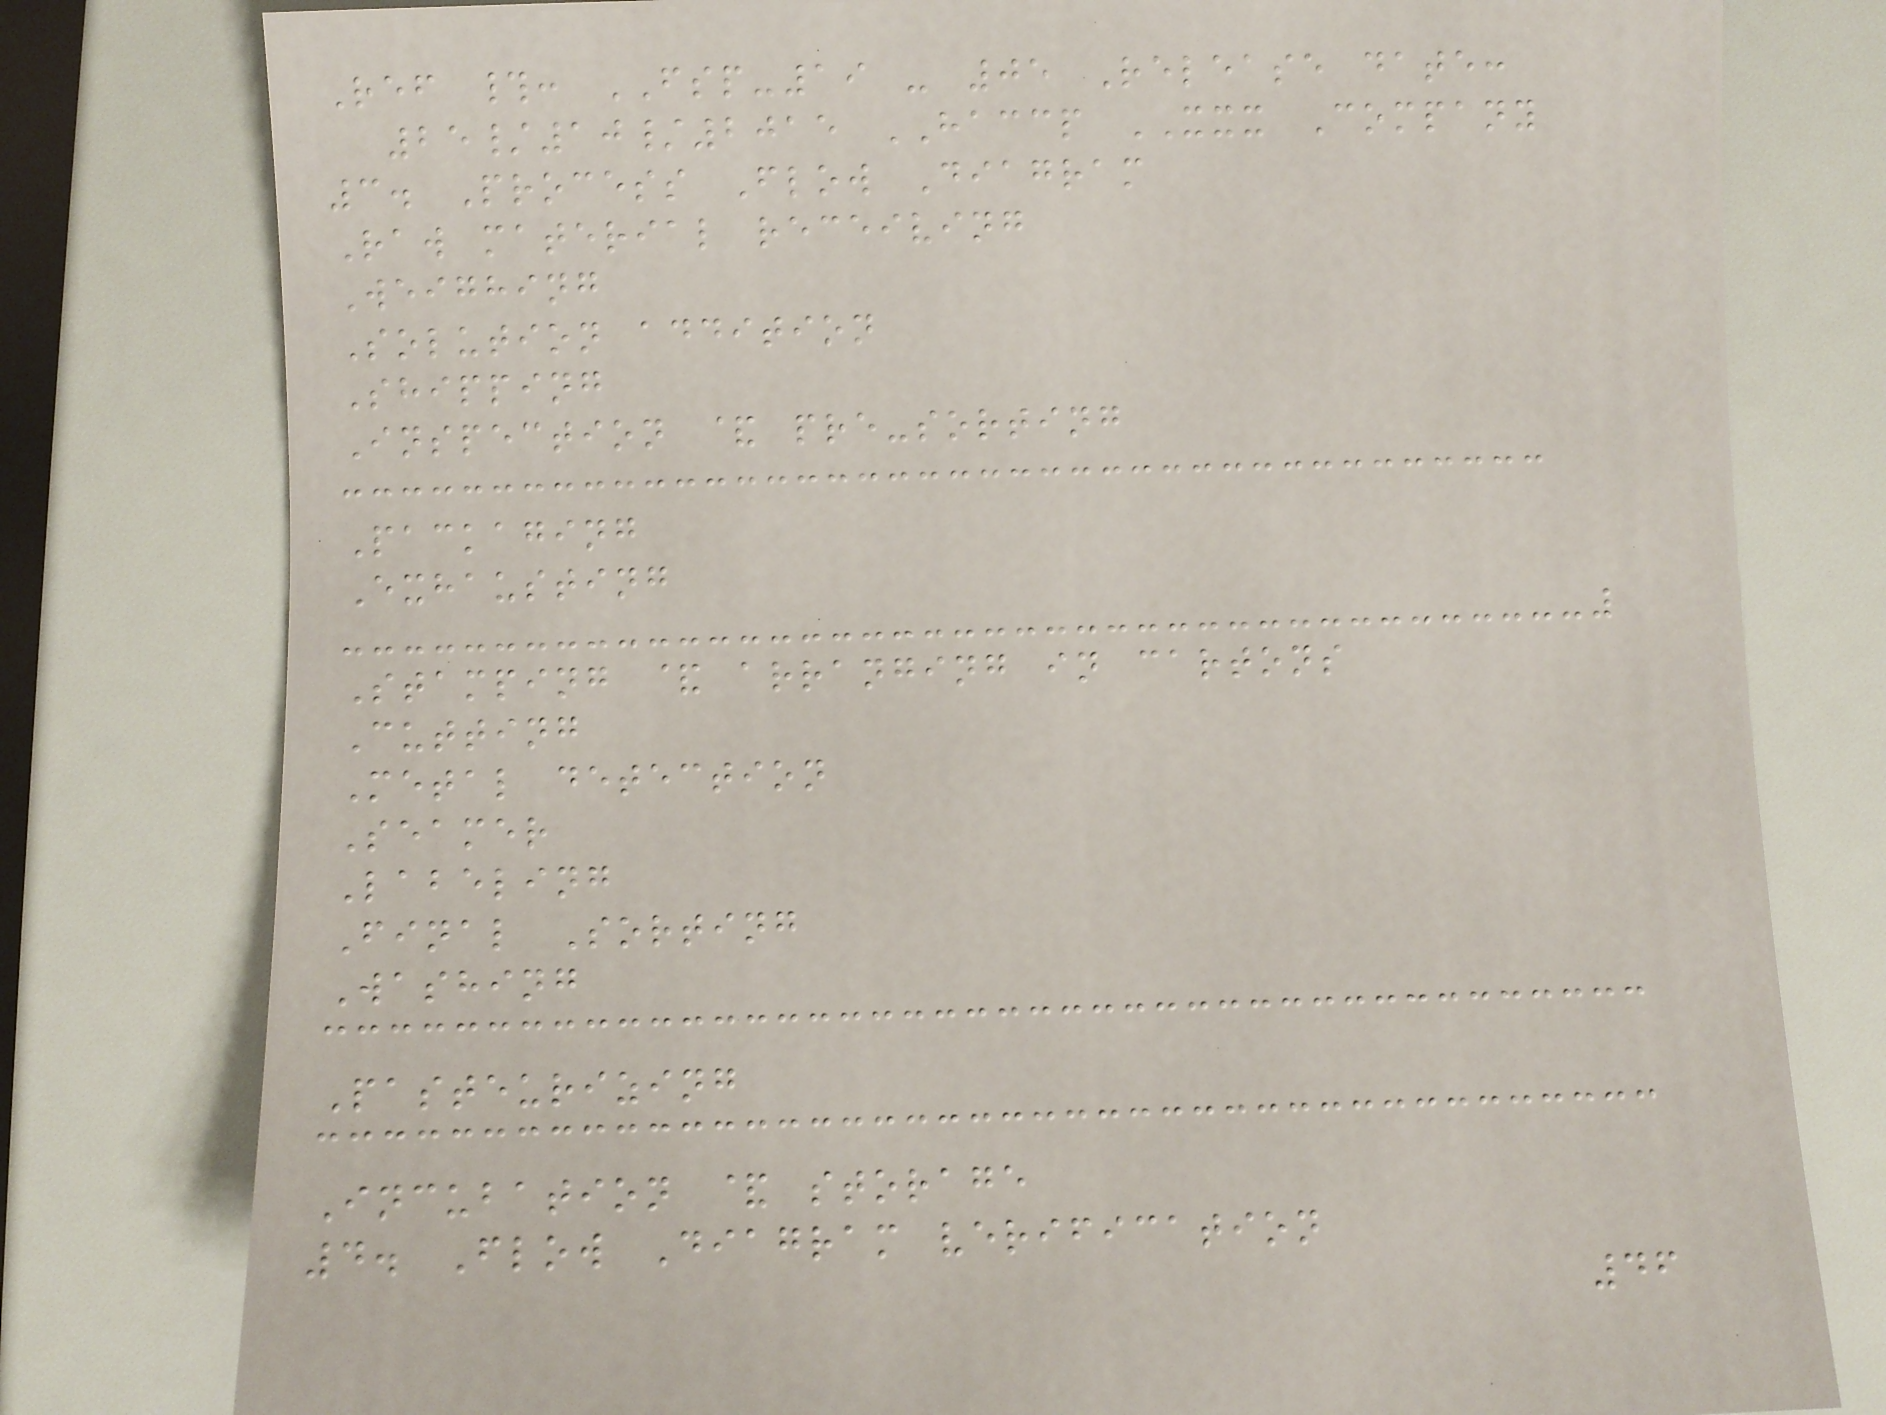Ref #: FSP-19 - 05 Release date:
25/10/2015 HACCP XXX Company
3. Process Flow Diagram
Raw material receiving
Weighing
Solution addition
Shipping
Inspection & pre-sorting
Packaging
Exhausting
Stamping & arranging in cartons
Cutting
Metal detection
Seamer
Labeling
Final Sorting
Washing
Pasteurizing
Incubation & storage
4. Flow Diagram verification
46
